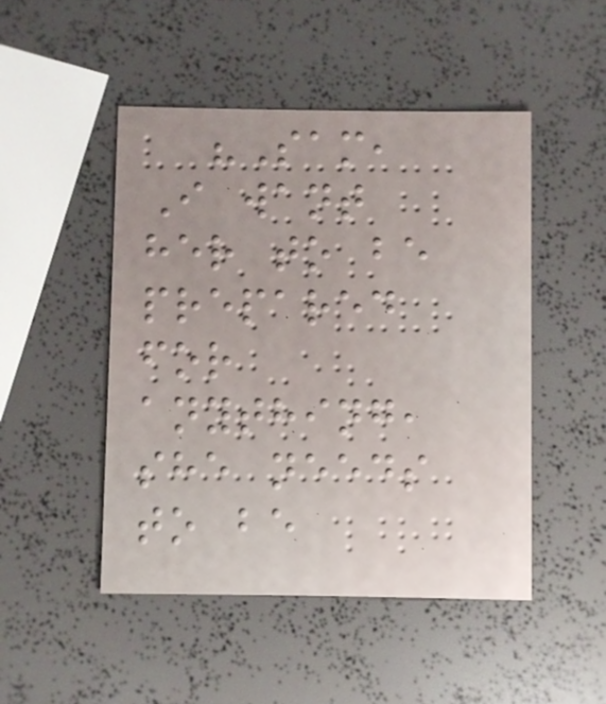"Sam,
I want
her to be
prepared
for
anything,
she needs
to be
